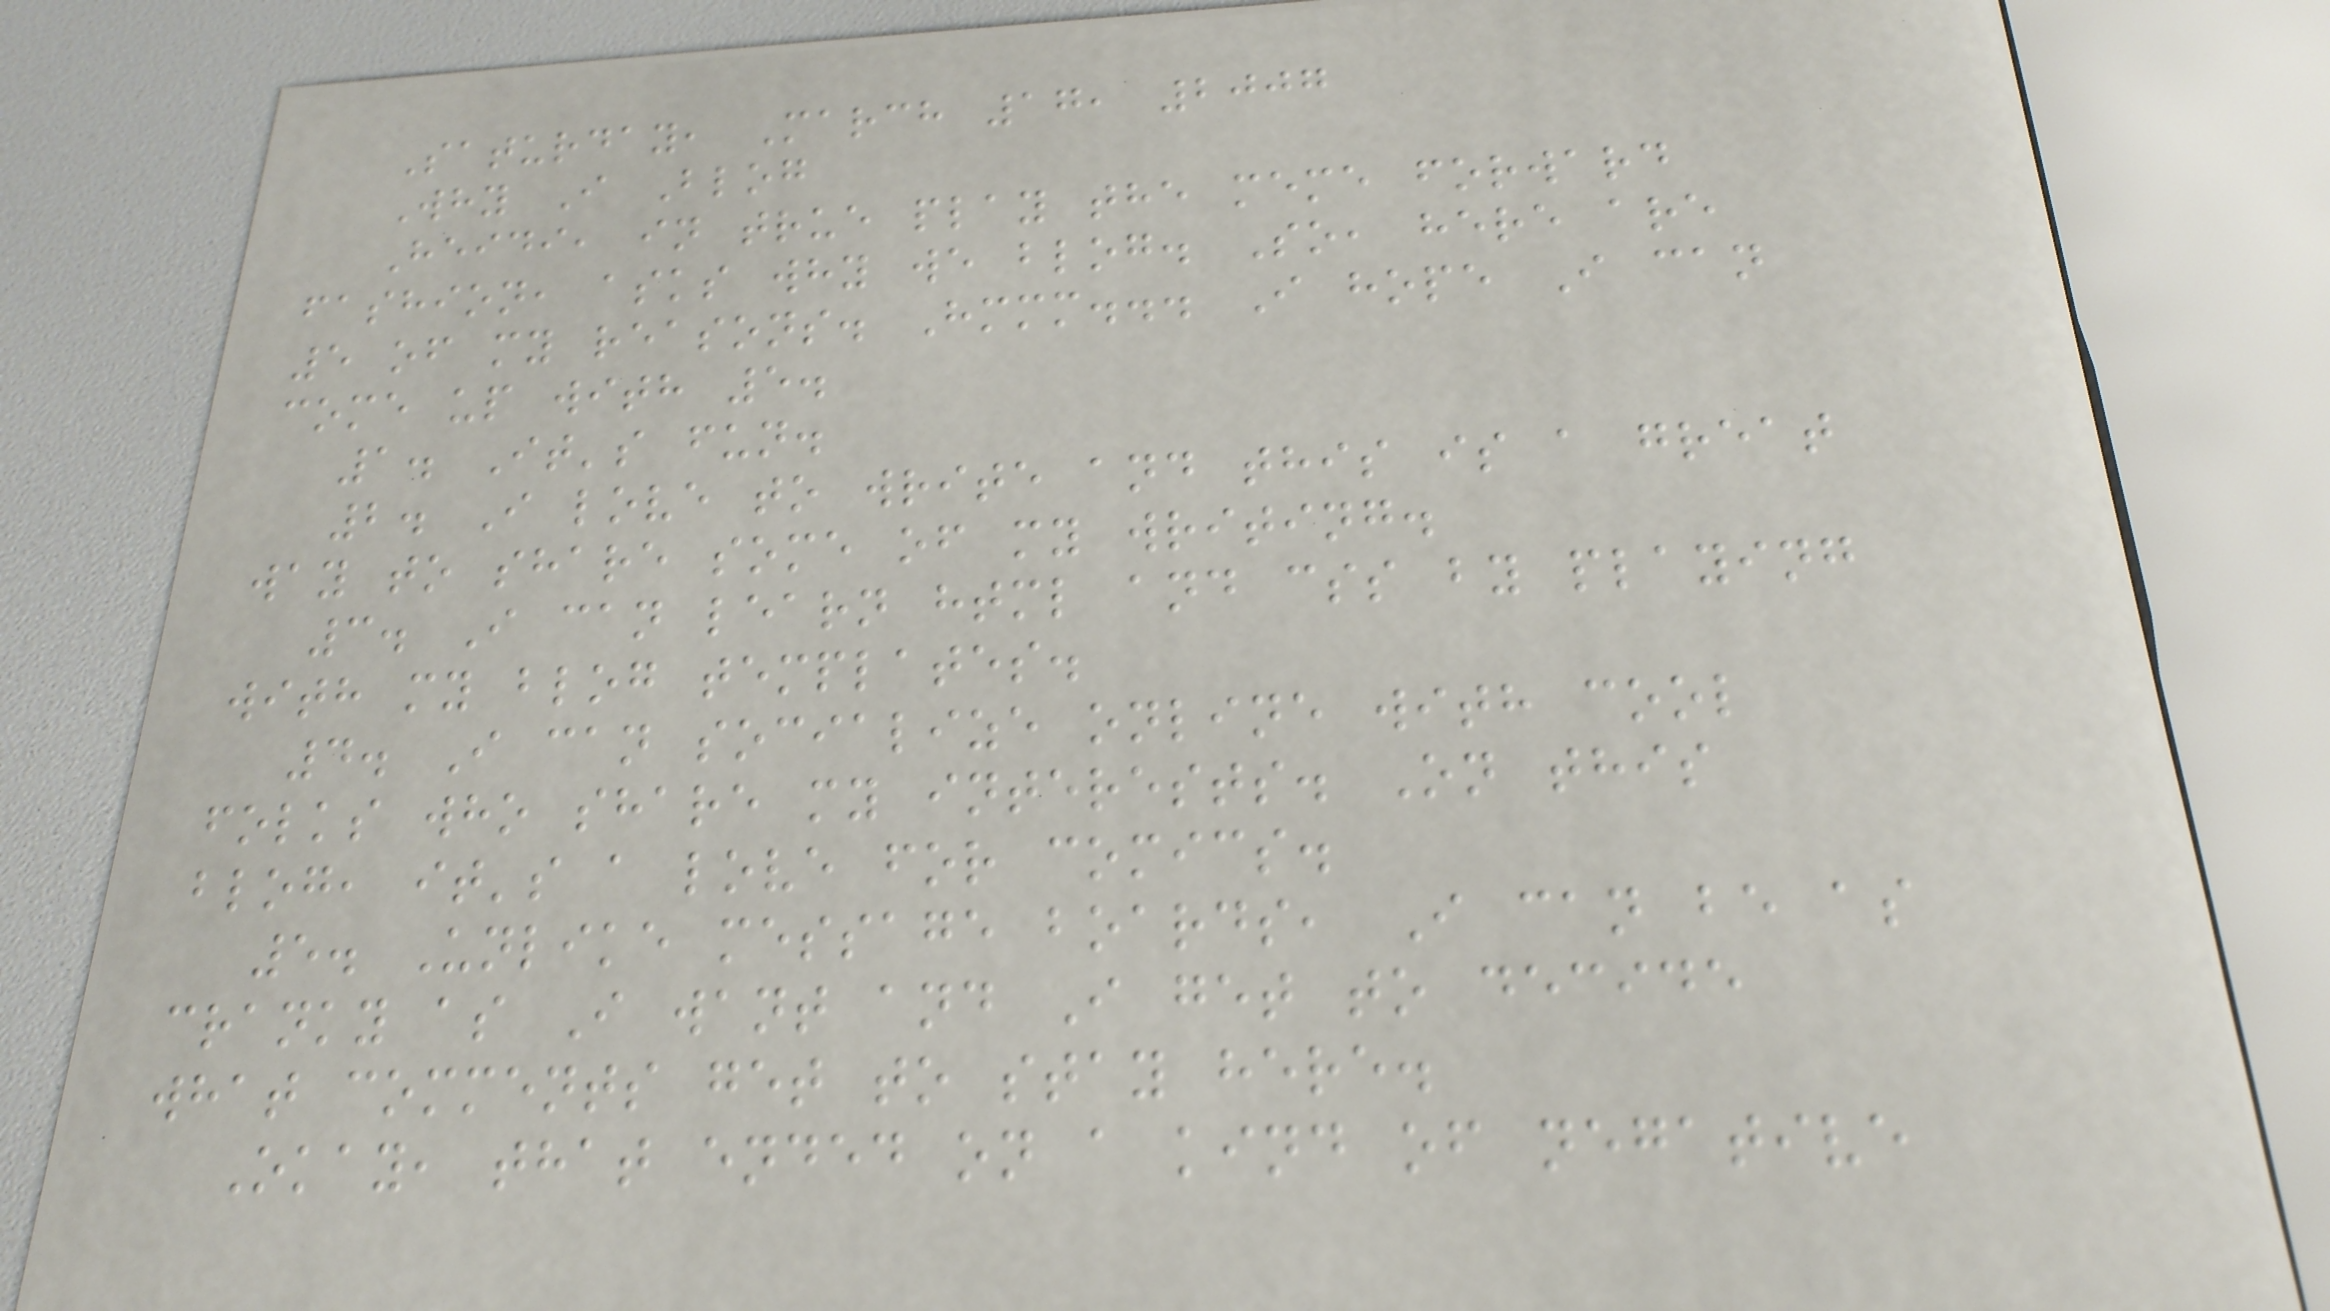Saturday, March 17, 2007
Why I Blog
Heidi, in true play the meme forward
fashion, asks why we blog. So, here are
5 of my reasons. Hmmm... I hope I can
come up with 5.
1. It's fun.
2. I love to write and this is a great
way to share some of my writing.
3. I can learn html and css by playing
with my blog templates.
4. I can socialize online with cool
folks who share my interests. On this
blog, it's a love for comics.
5. Unlike message boards, I can be as
cranky as I want and I get to decide
what comments get to stay here.
Okay, that ended on a kind of negative
